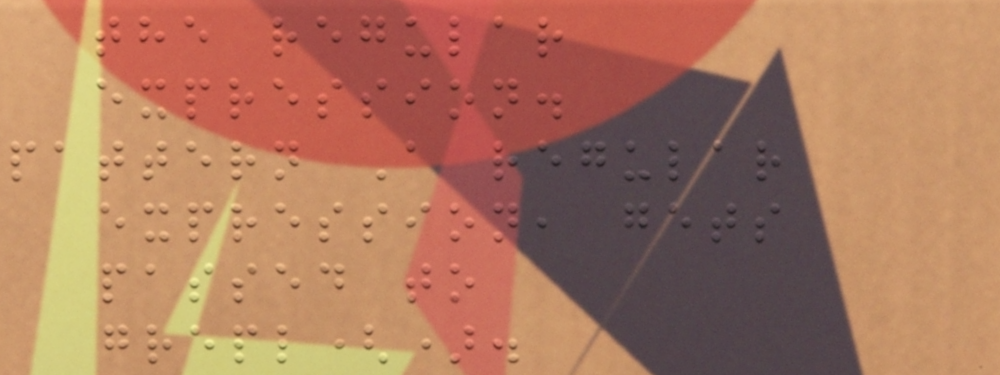the regular
expression.
pattern A regular
expression, gets
passed to
grepl().
